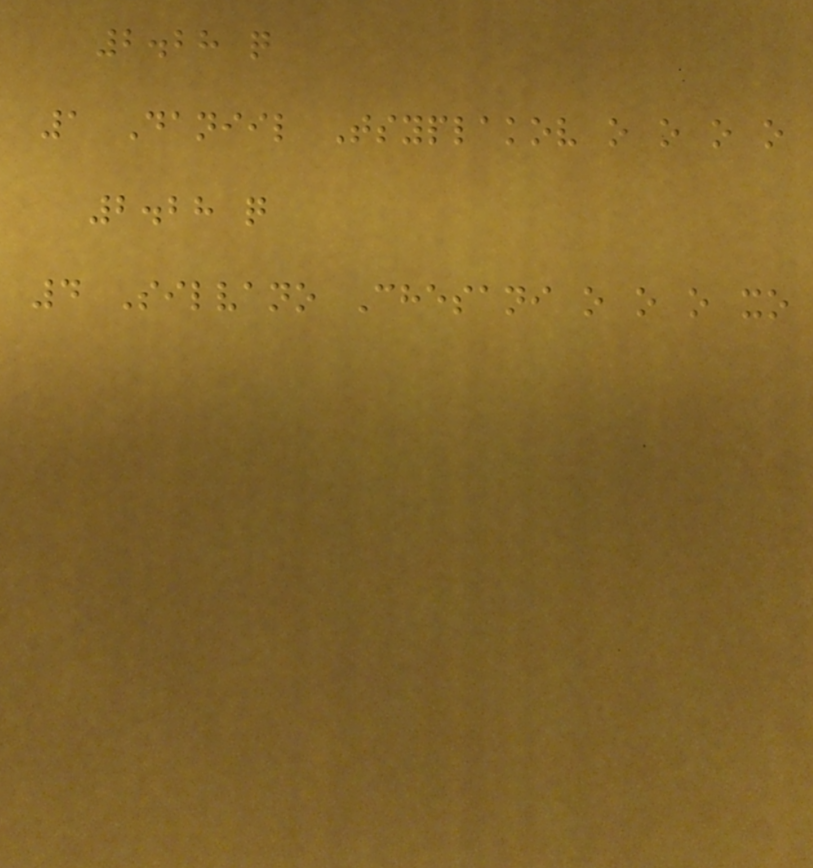2.28 q
1 Daniil Tsyplakov o o o o
2.28 q
4 Silvano Chesani o o o xo
